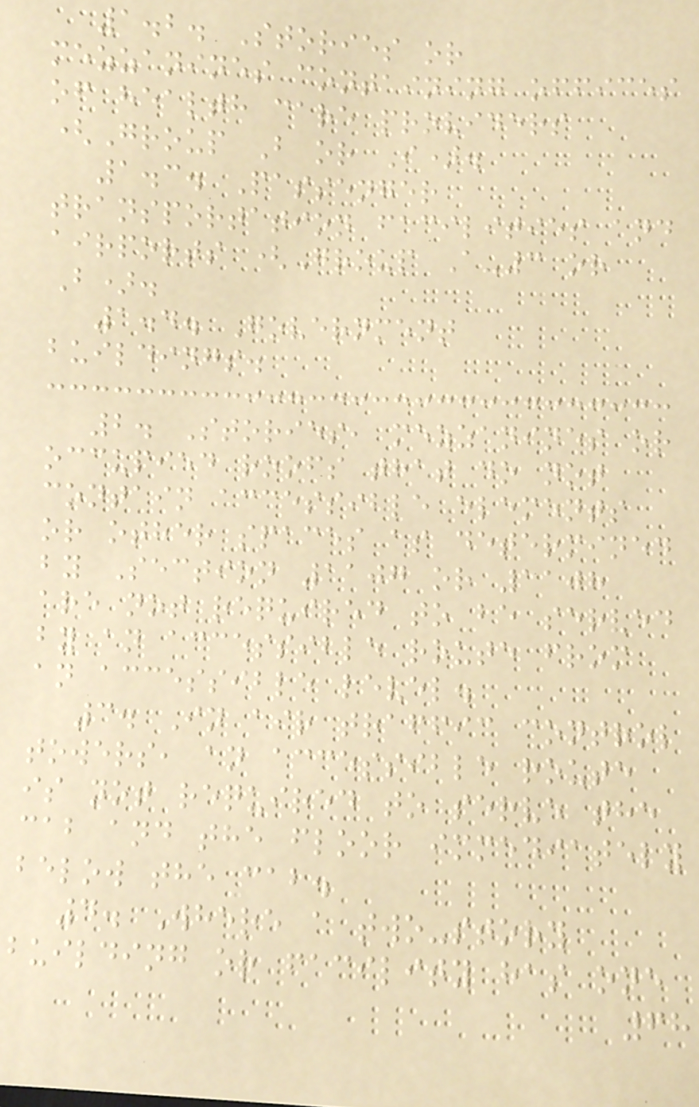1.2. Stories or
mezzanines containing offices
of health care providers
(Group B or I).
1.3. Passenger
transportation facilities and
airports (Group A-3 or
B).
1.4. Government
buildings.
2. Stories, mezzanines or
occupied roofs that do not
contain accessible elements
or other spaces as determined
by Section 1107 or 1108
are not required to be served
by an accessible route from
an accessible level.
3. In air traffic control
towers, an accessible route
is not required to serve the
cab and the floor immediately
below the cab.
4. Where a two-story
building or facility has one
68
